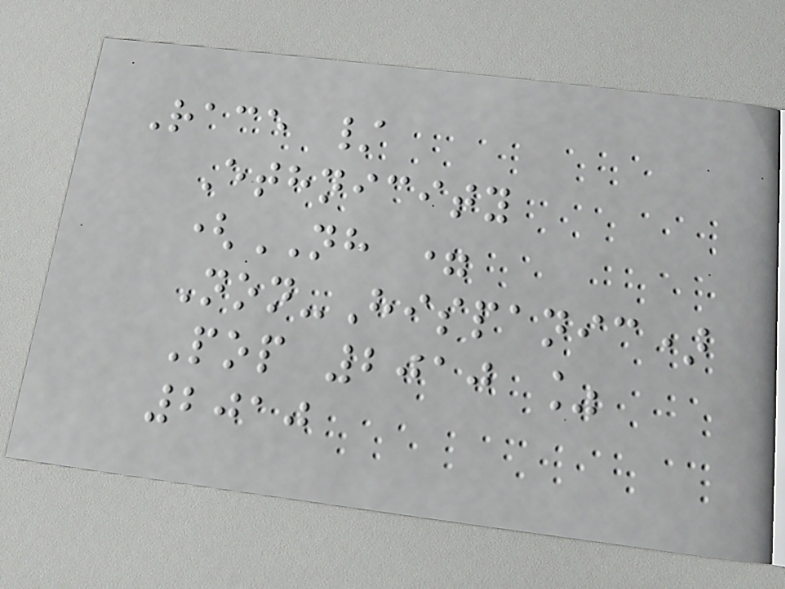Race /
Ethnicity
(NH =
Non-Hispanic)
Pop 2010 %
2010
